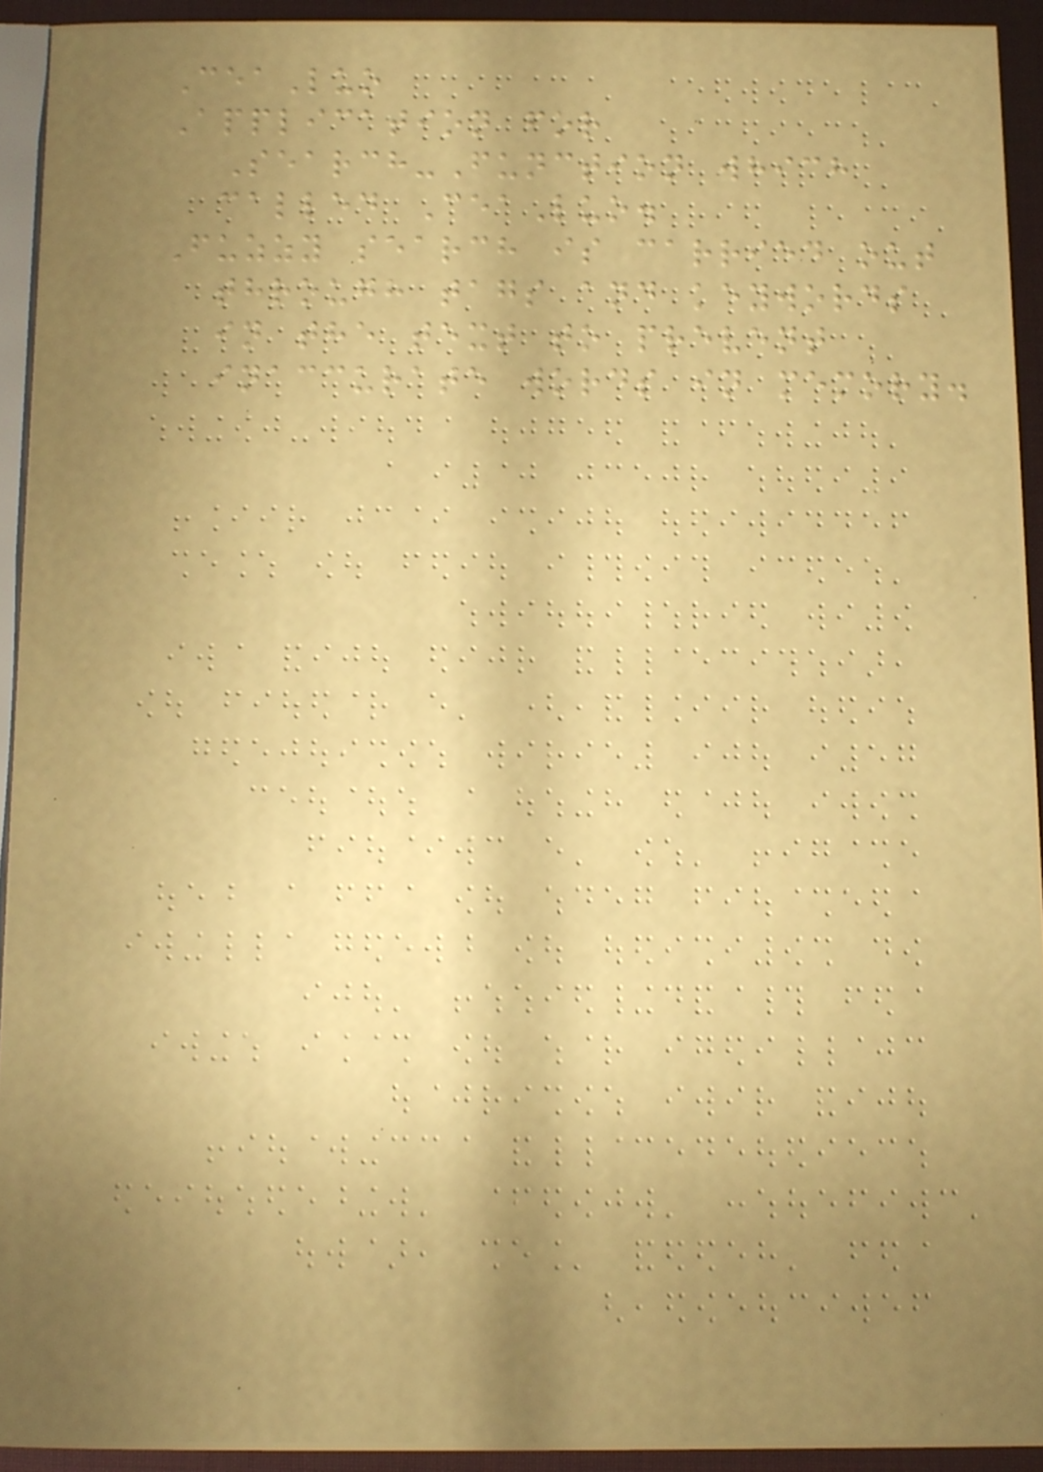CeaLuo
Application for
Search-Function which
called CeaLuo.
Fuzzy search is carried out
through tags and keywords
in the text to prevent
inaccurate words in memory.
